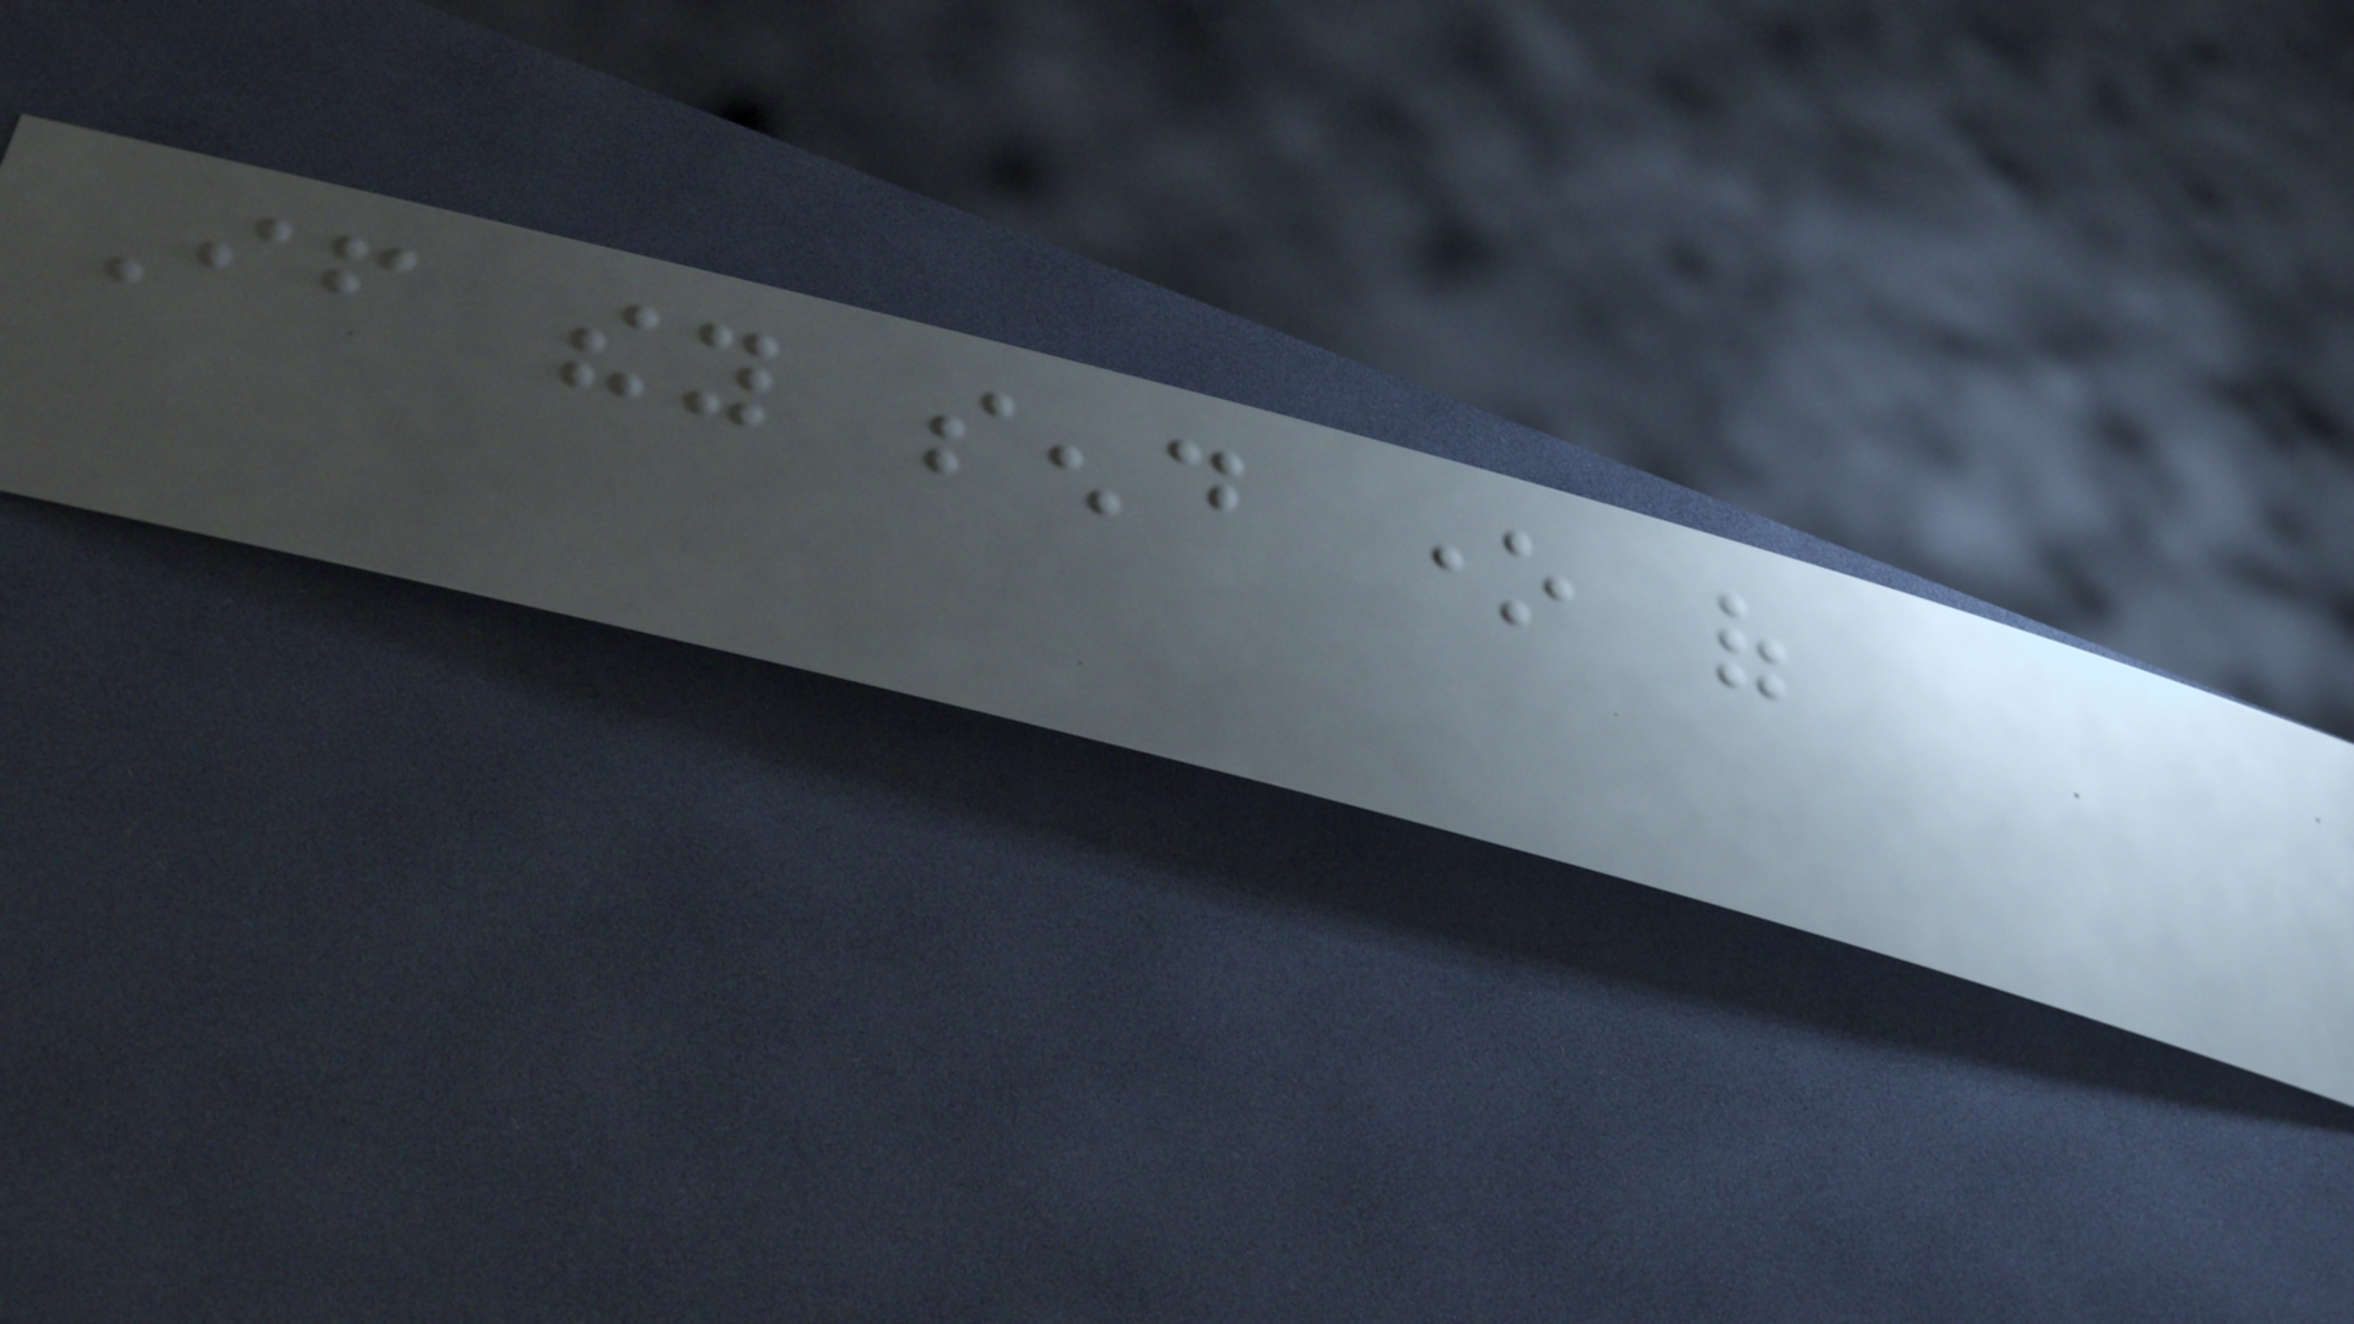If they send one of
